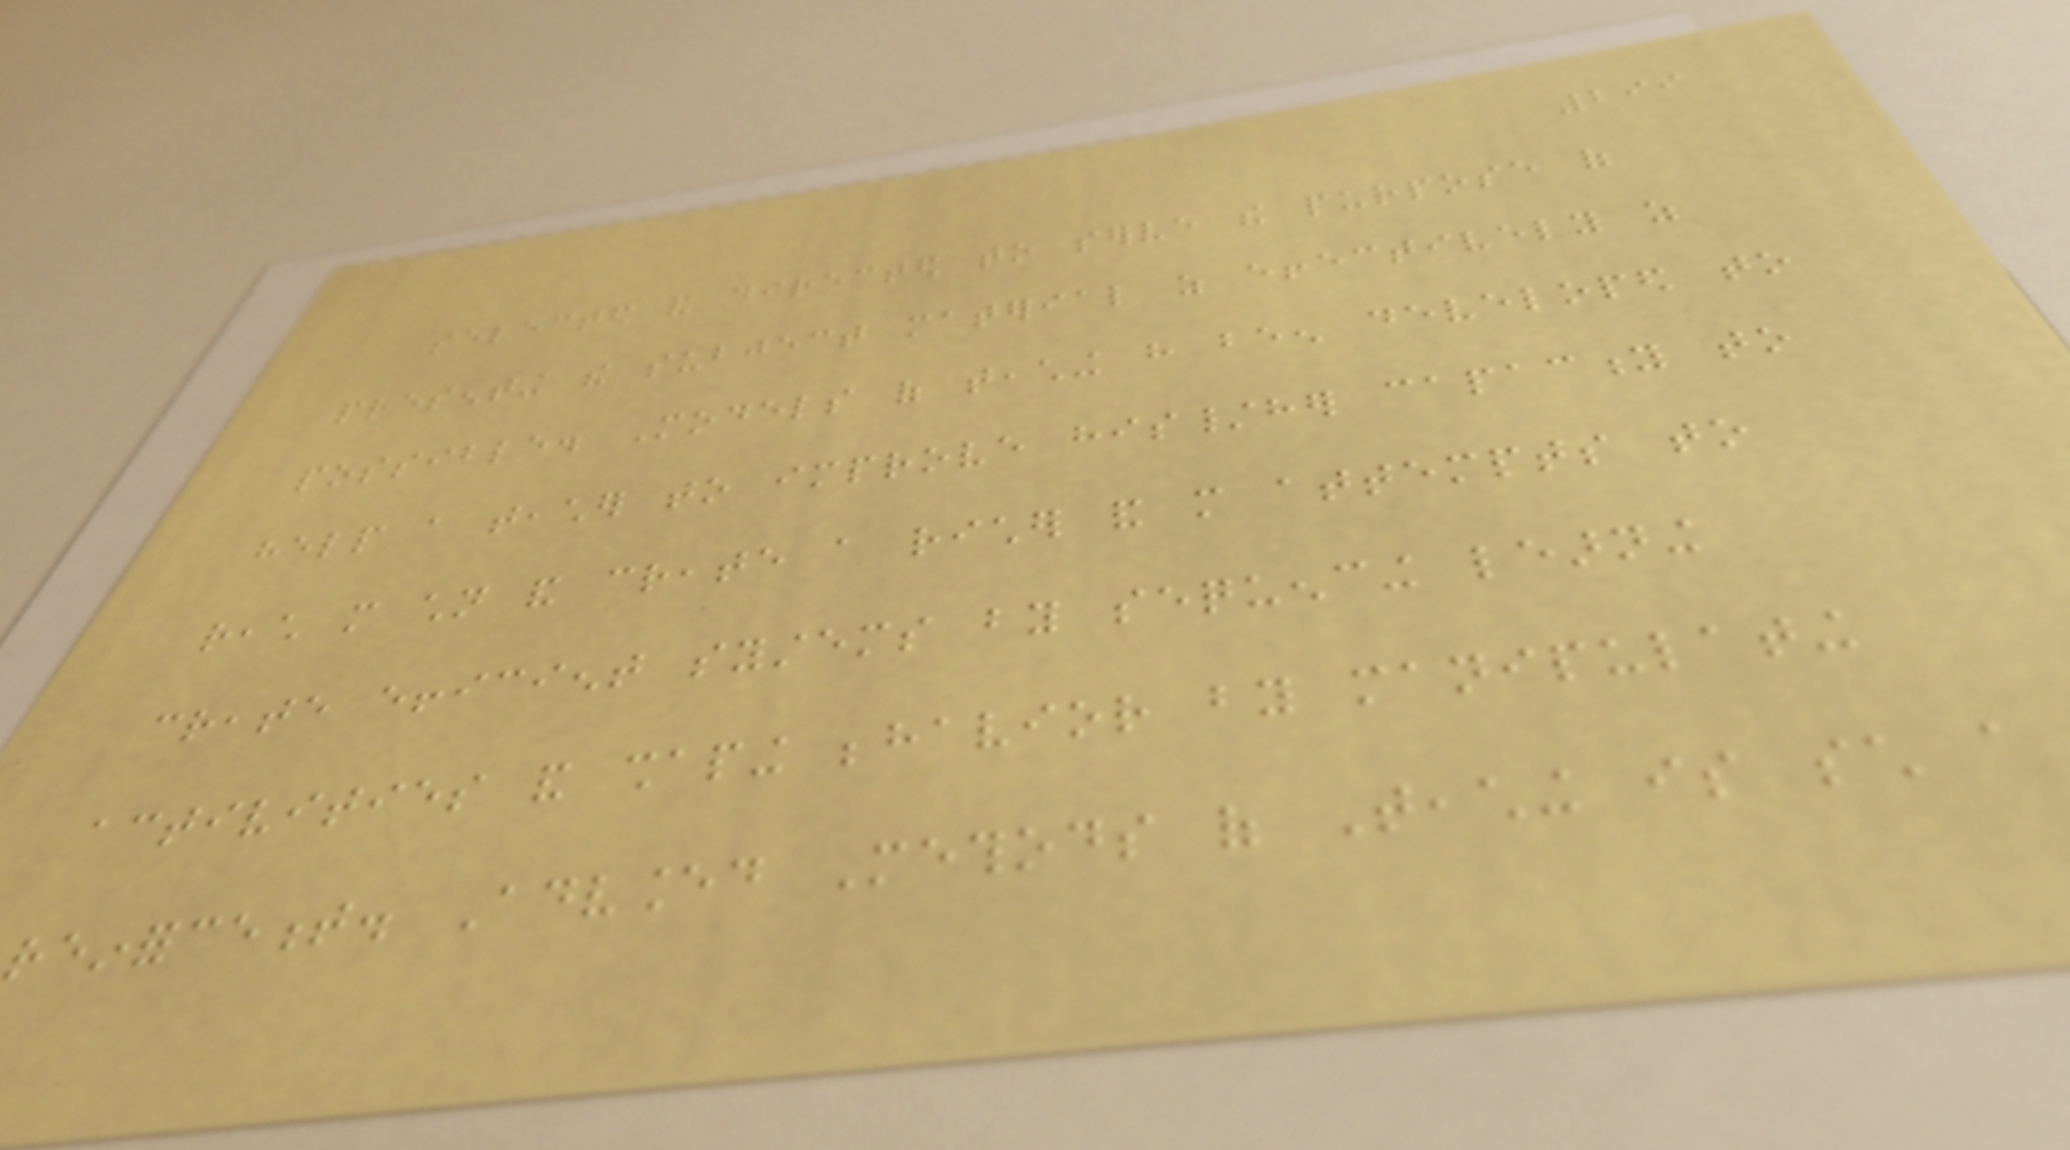299
selected and directed to serve the purpose of
presenting the subject material as effectively as
possible. Models of teaching have been developed to
help a teacher to improve his/her capacity to
reach more children and create a richer and more attempts to
create efficient systems by sequencing learning
activities and shaping behavior by manipulating
reinforcement. Advanced Methods of Teaching is such a
